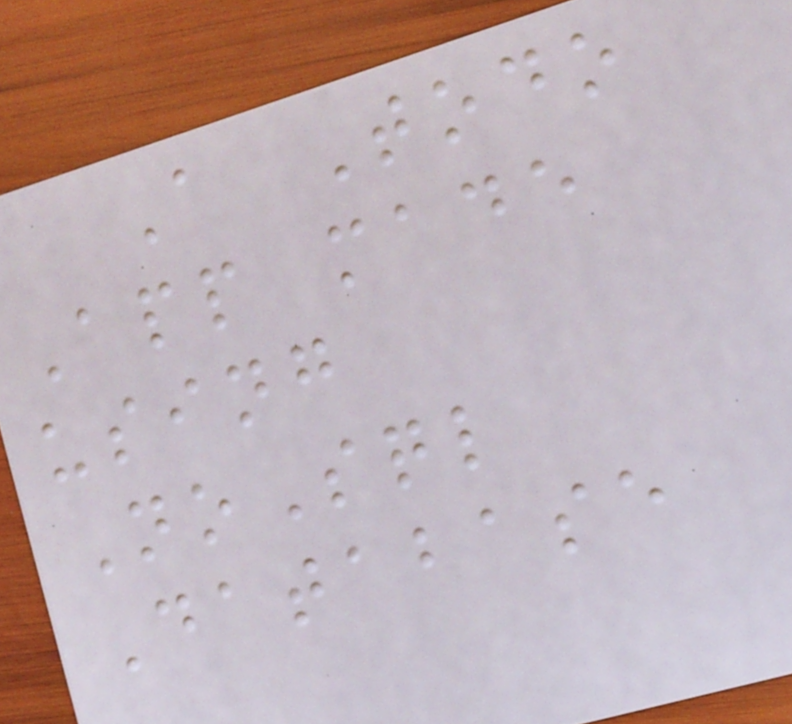A Todo
App made
using
NoSql
Database
